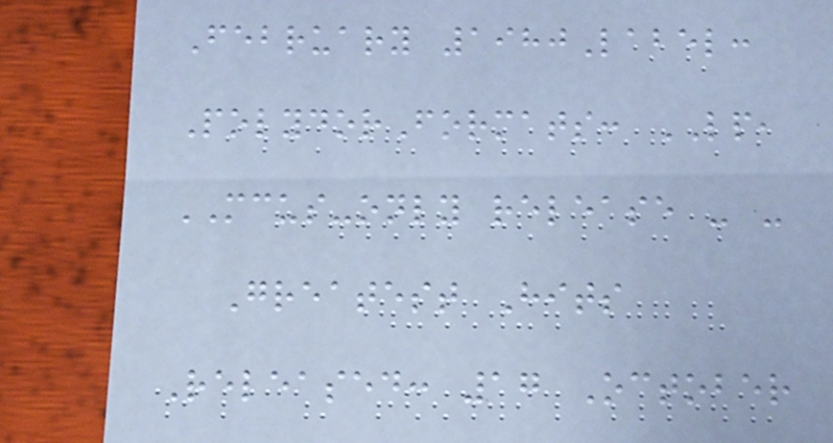February 1980Label:
PolydorFormats: LP,
MCUS-only release - -
Greatest Hits
Released: 17 October
